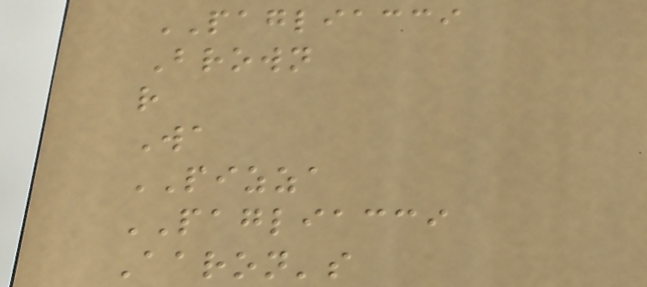PAGLIACCI
Brown
r
Wa
PIZZA
PAGLIACCI
Aaron's
